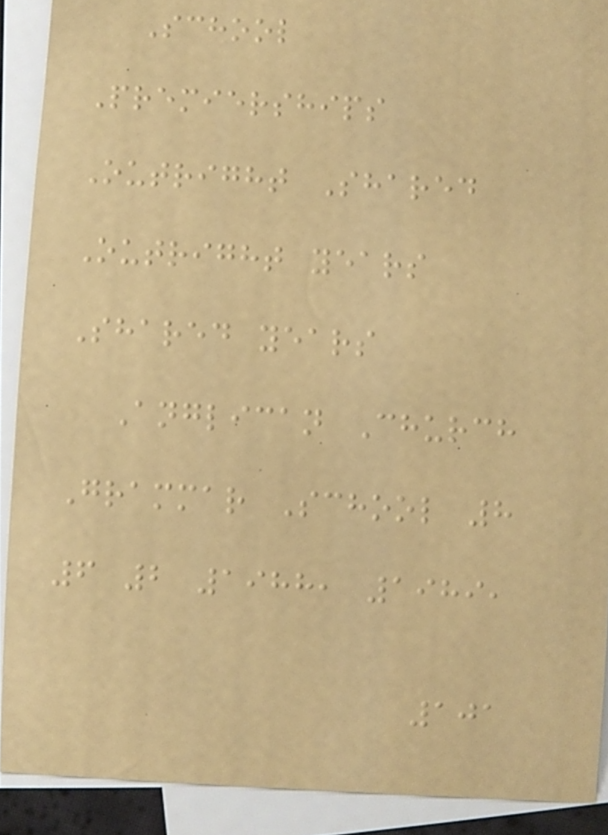School
Premierships
Outright Shared
Outright years
Shared years
Anglican Church
Grammar School 8
6 2 1988, 1989,
101
